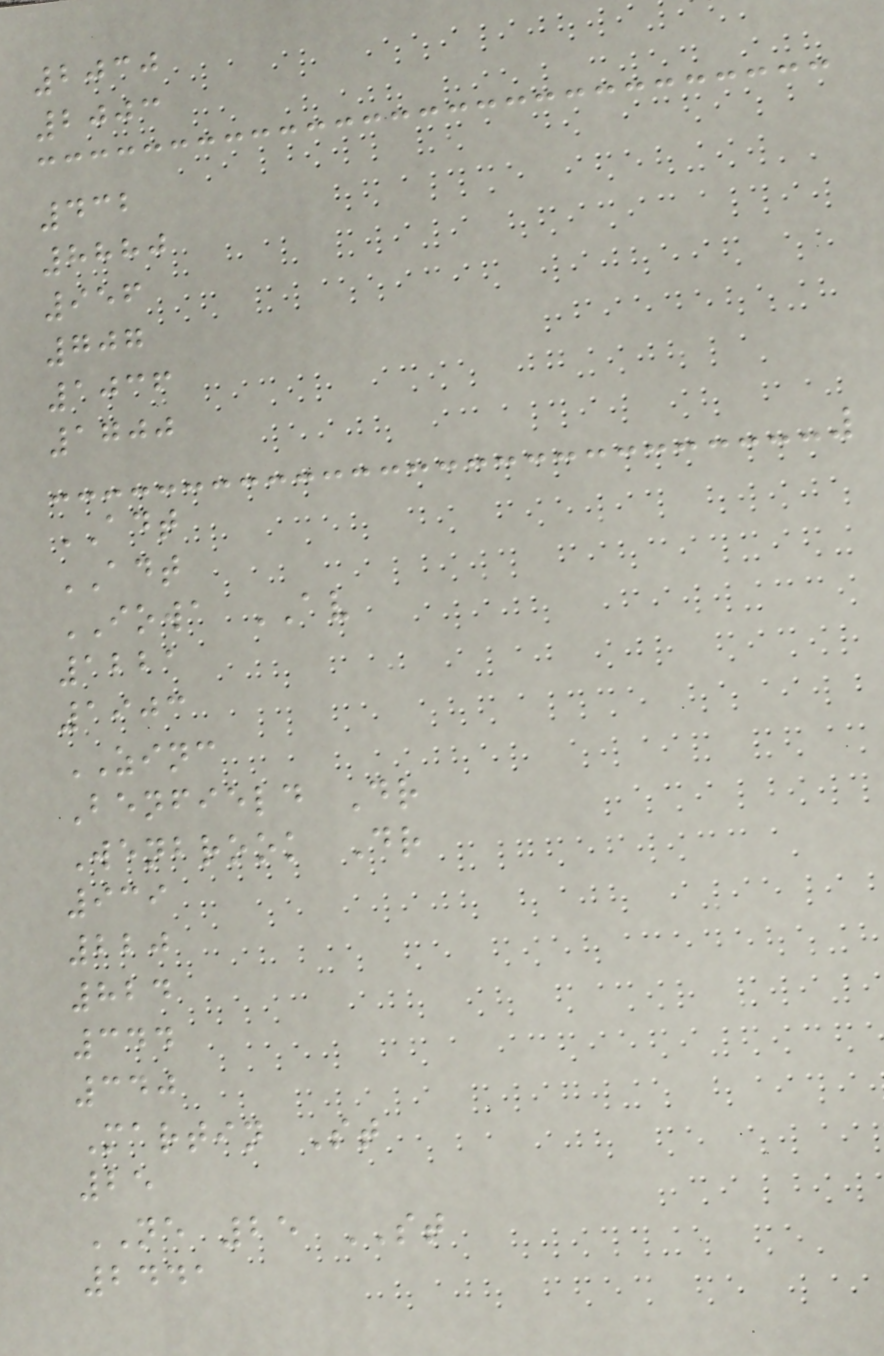2030
2003
432
8880
956
707
1036
1700
ADT
ADT
IOWA AV
1221
1903
ZINC
Benfield Dr
Wenbrook Dr
939
220
824
344
340
Martin St
25
NE 25 ST
2441
